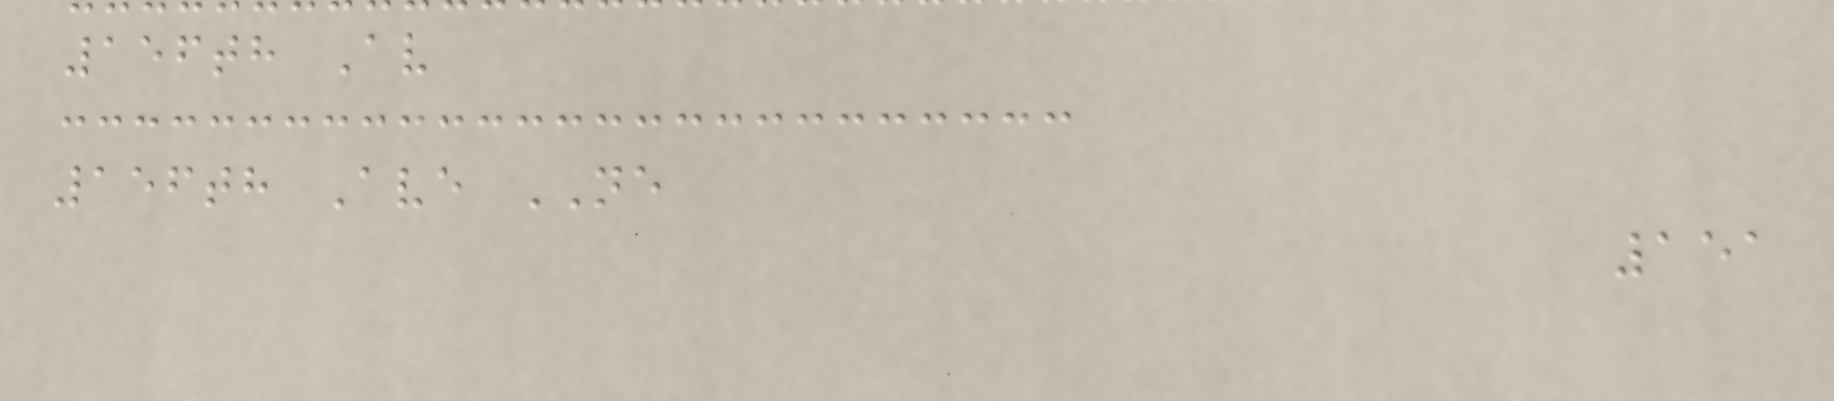156th Av
156th Ave NE
151
